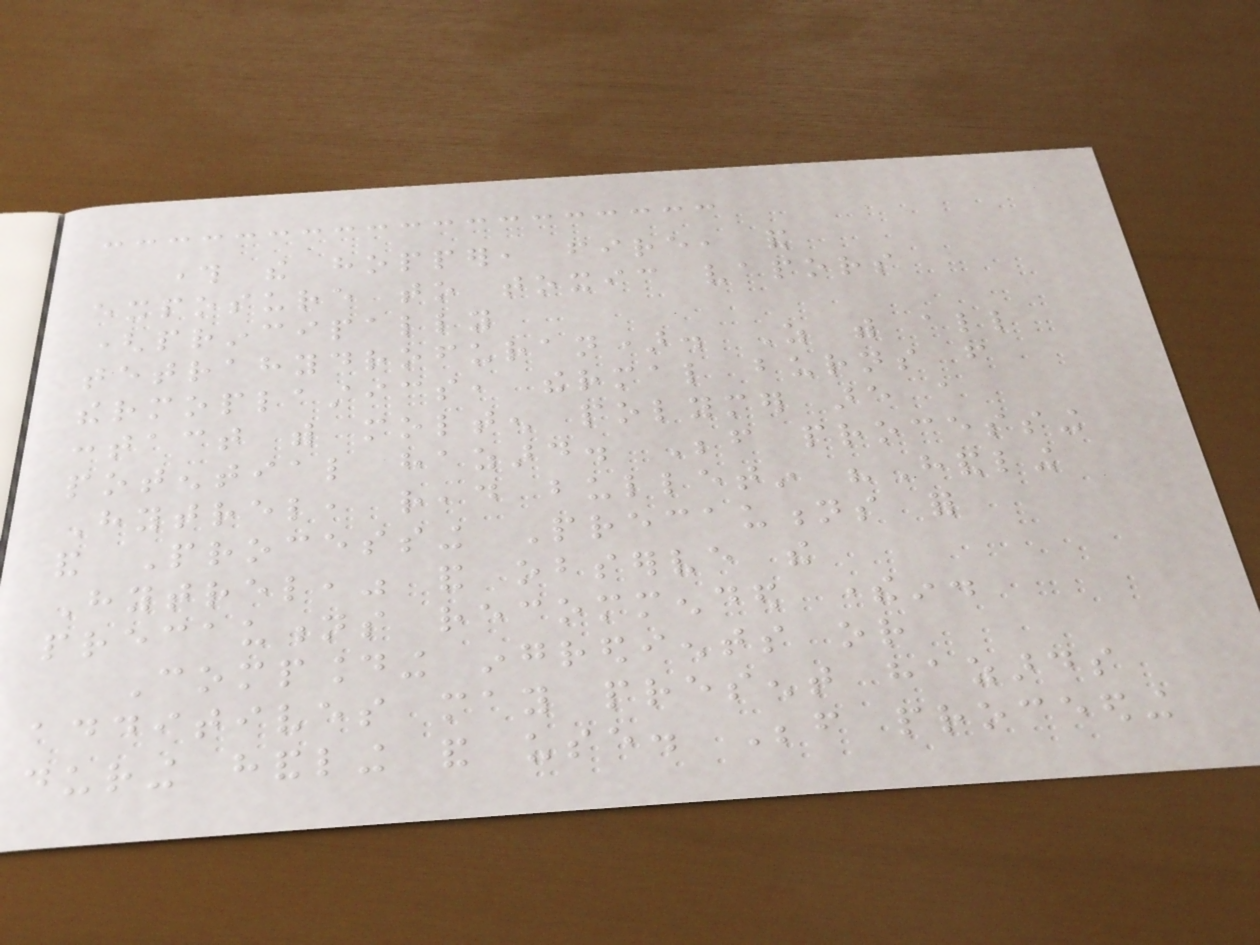through the hopper, fire, and
exposure to toxic vapors
(principally
tetrahydrofuran). As with all
thermoplastics, thermal burns from
contact with molten polymer are a
potential hazard. Before processing
Hytrel, read bulletin "Handling
and Processing Precautions for
Hytrel," and observe the
precautions recommended therein.
Compounding ingredients or
additives may present hazards
during handling and use. Before proceeding
